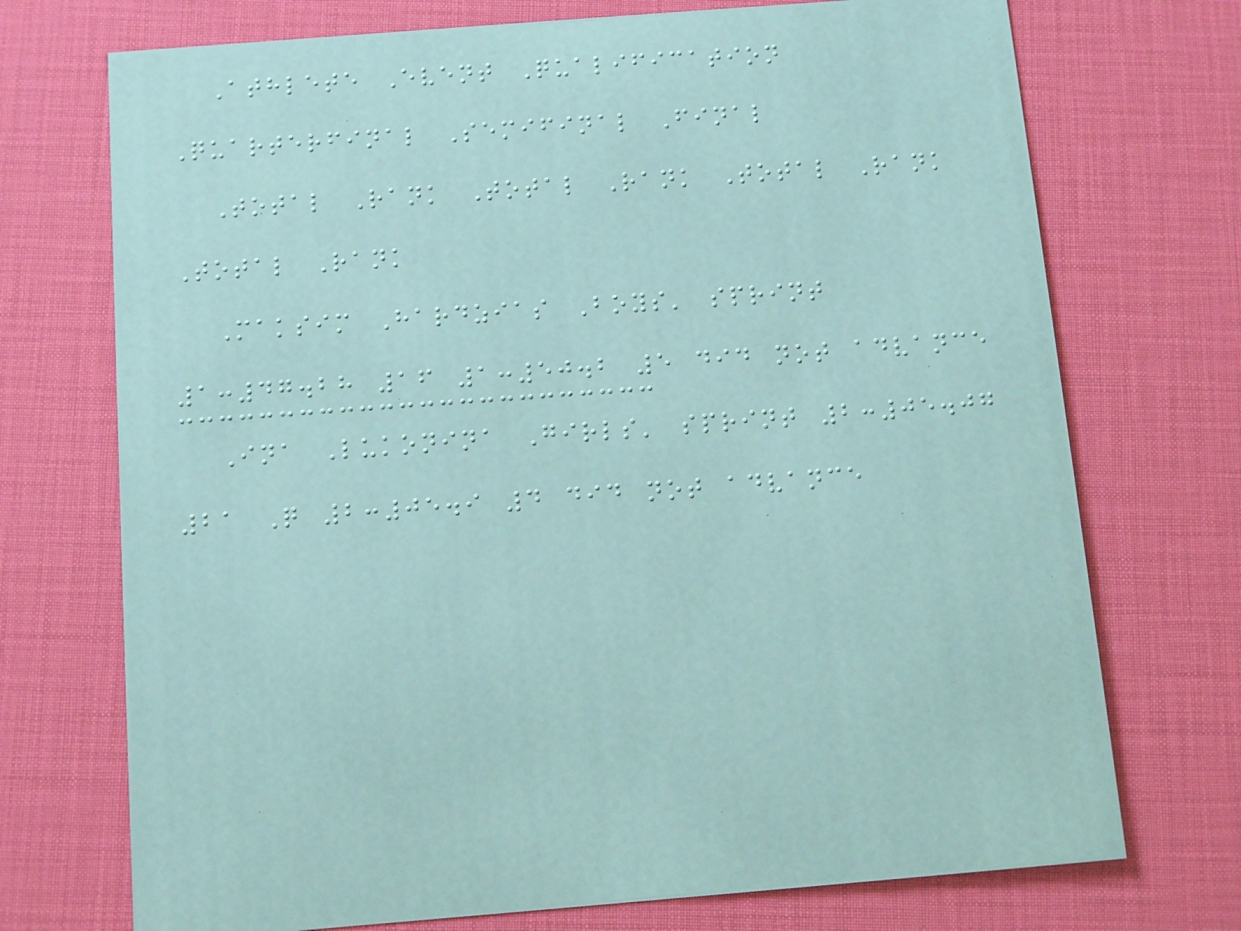Athlete Event Qualification
Quarterfinal Semifinal Final
Total Rank Total Rank Total Rank
Total Rank
Maksim Hardzias Boys' sprint
1:47.28 16 1:50.2 5 did not advance
Ina Lukonina Girls' sprint 2:05.07
21 Q 2:05.9 4 did not advance
